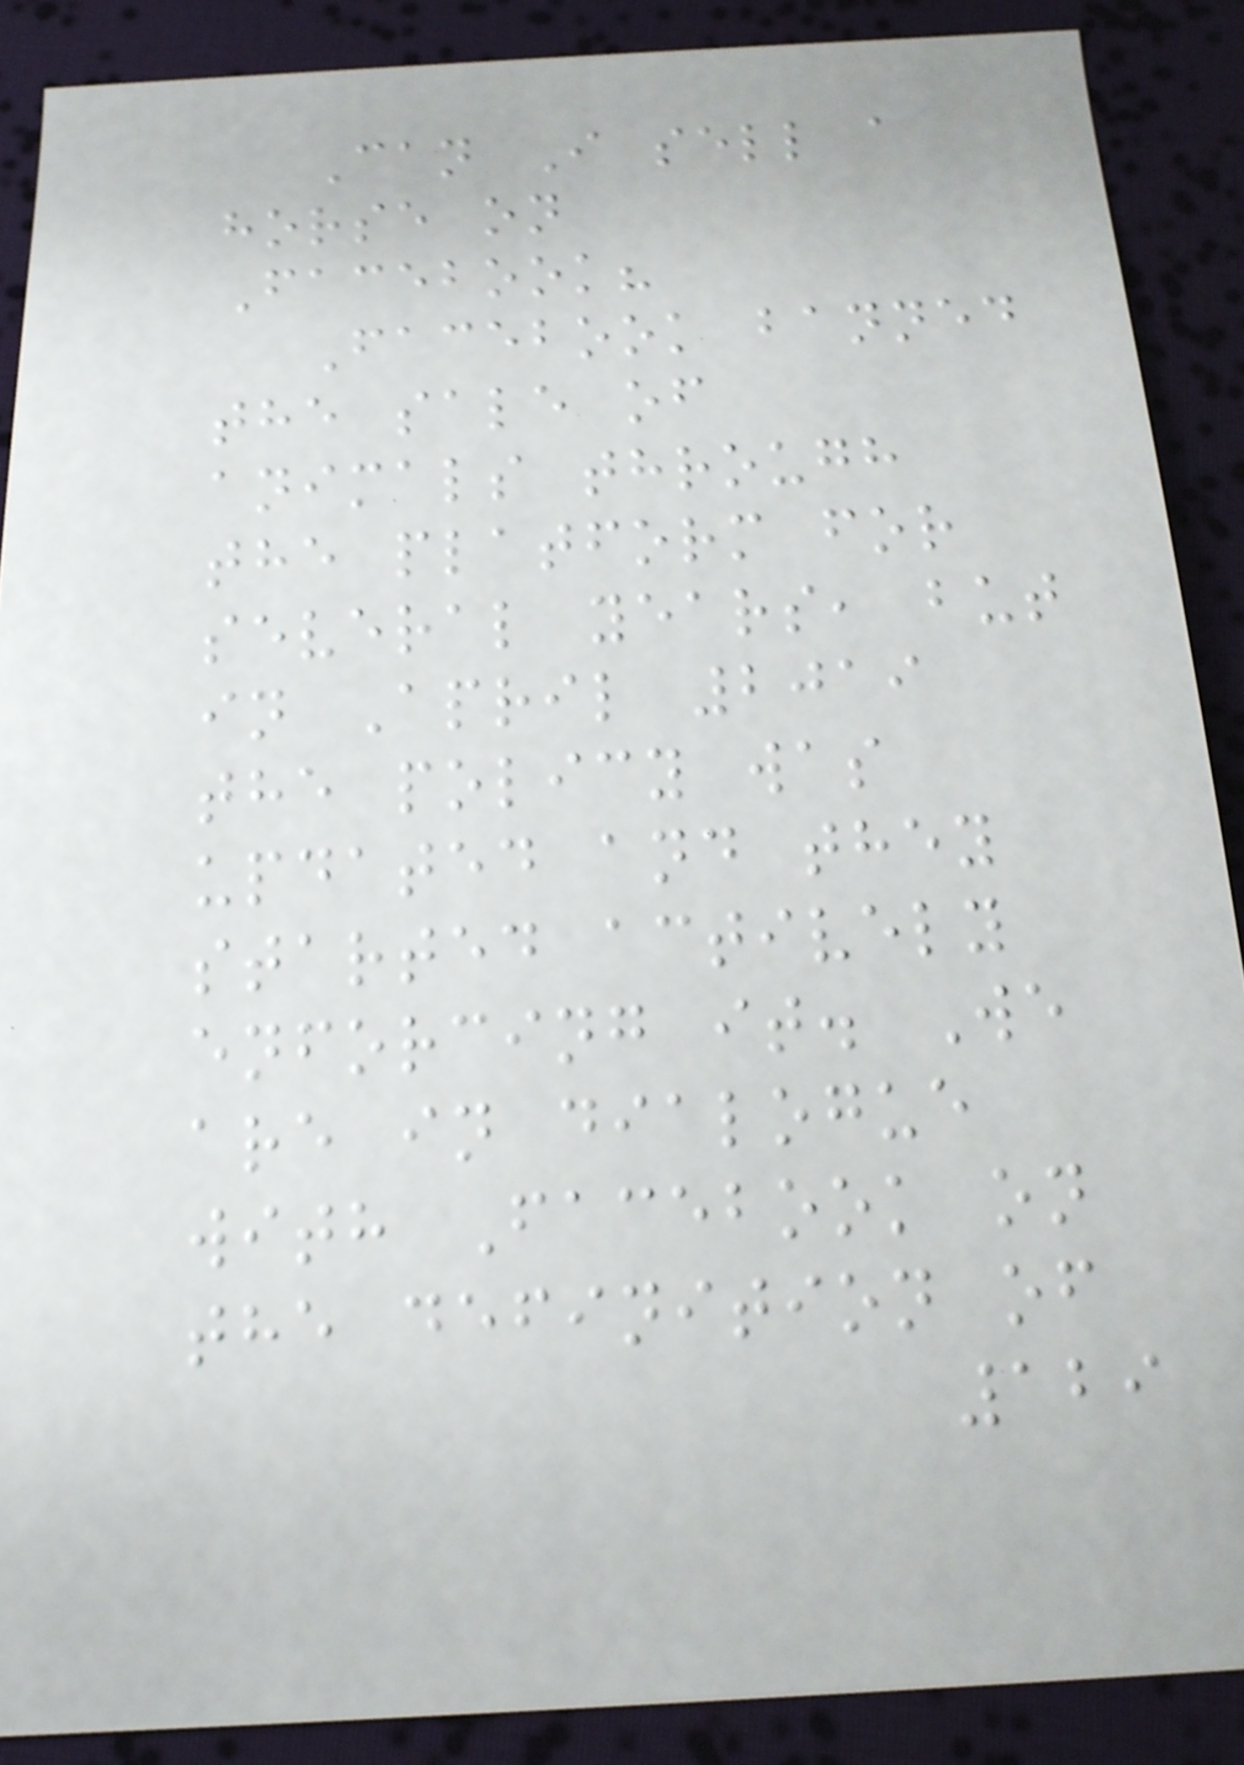Can I sell a
horse on
Facebook?
Facebook banned
the sale of
animals through
the platform for
several years, but
in April 2019
the policy was
updated and they
started actively
enforcing it. We
are in dialogue
with Facebook on
the definition of
129
